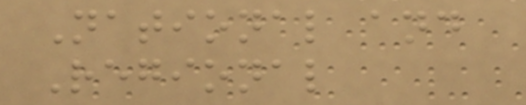National and
Regional
